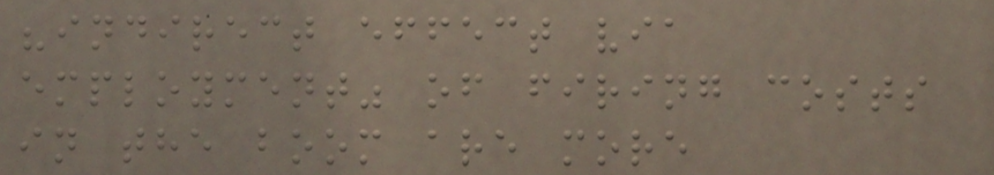"indirect effect via
employment" of firing costs
in the boom are more
